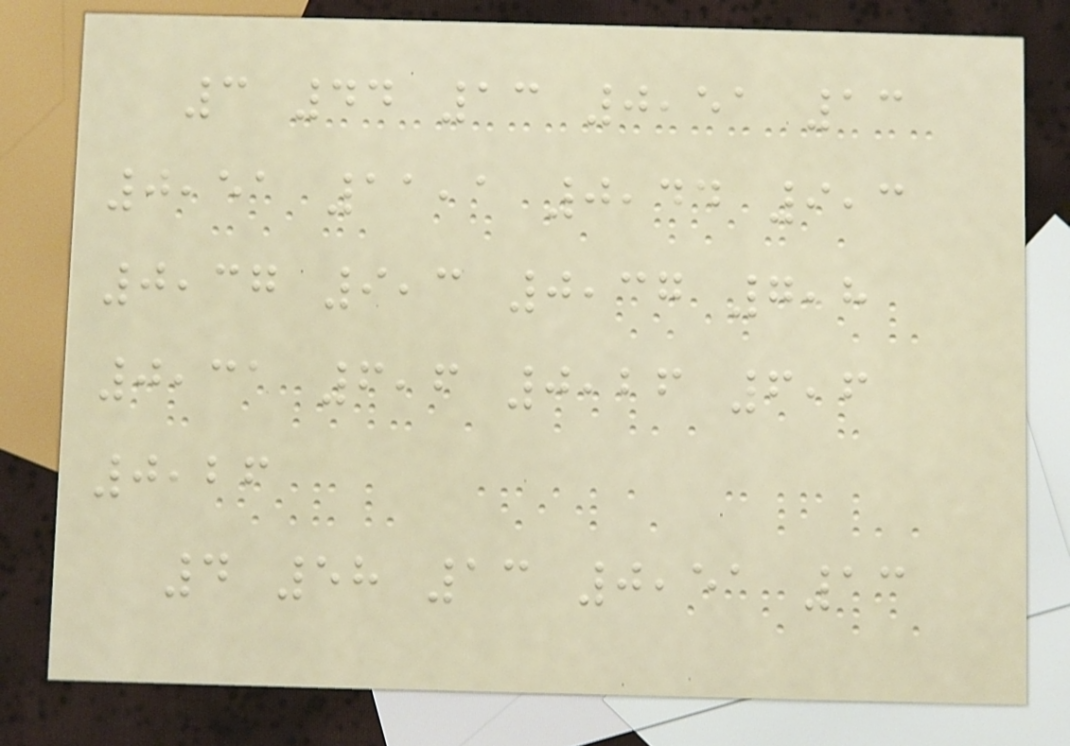3 44 13 0,51 13
0,51 11,1 0,44 9,3
0,37 9,3 0,37 7,8
0,31 6,6 0,26 6,6
0,26
4 58 13 0,51 13
